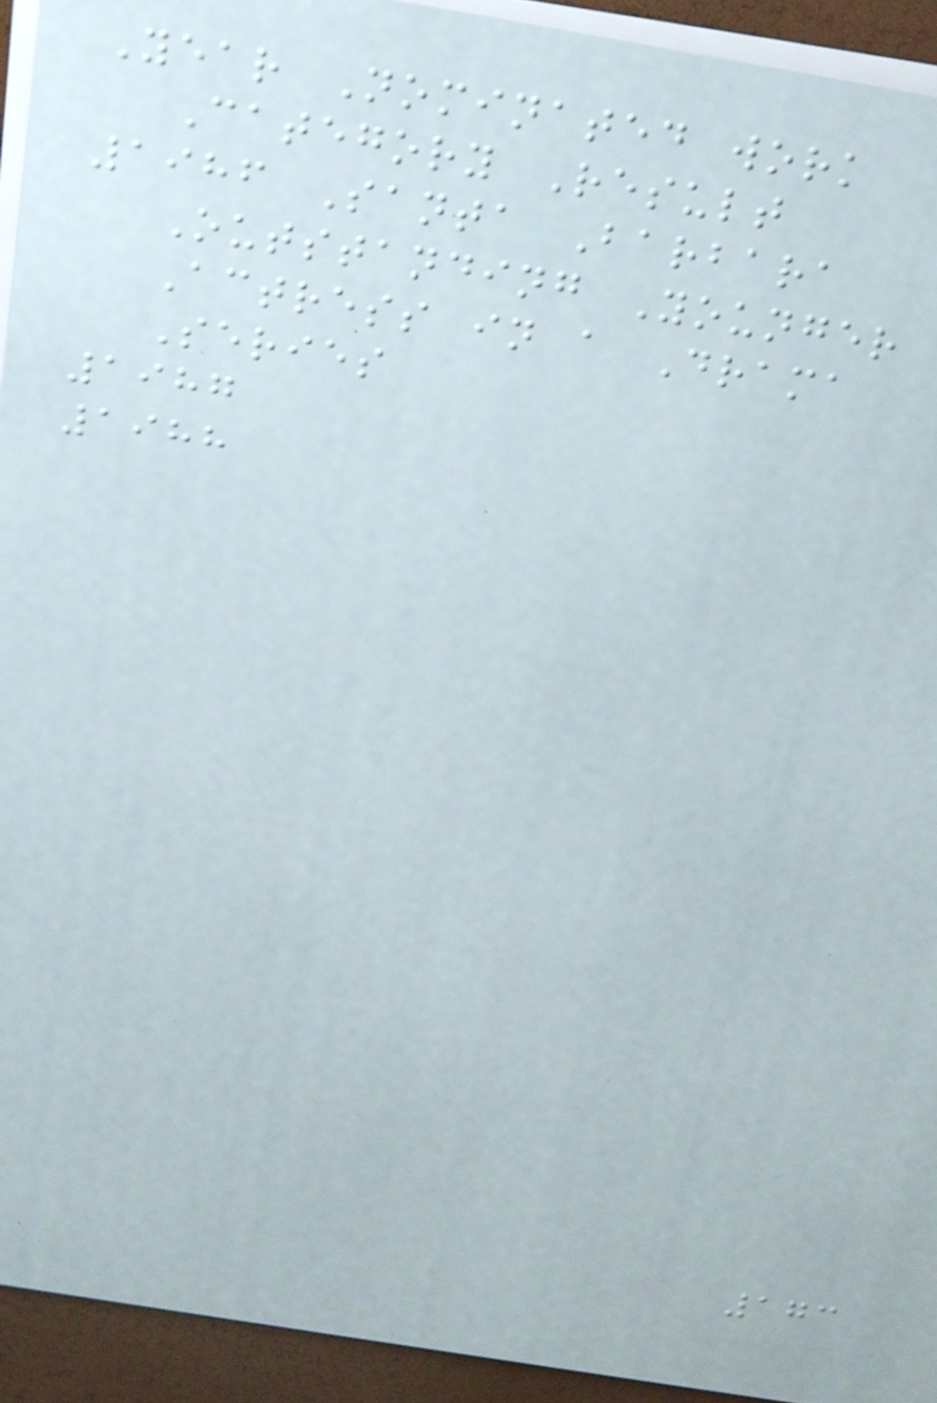Year Nominated work
Category Result
1986 Santa Barbara
Outstanding Younger
Actress in a Drama
Series
1987
1988
173
